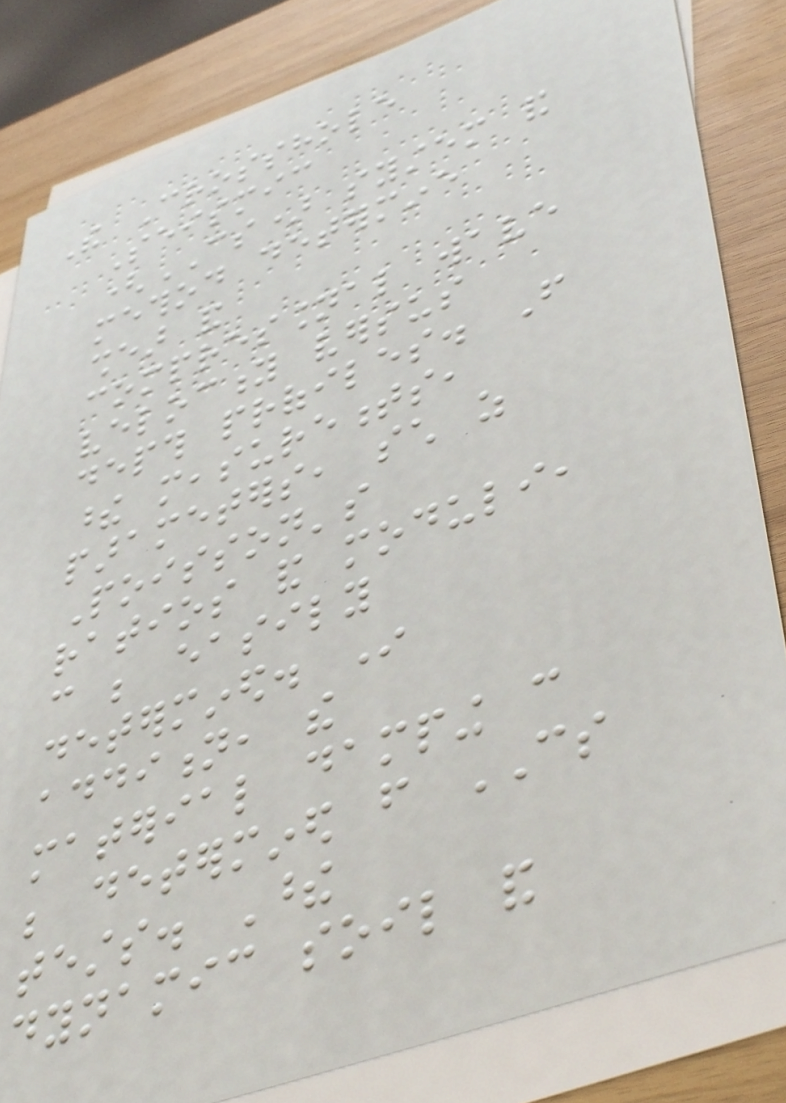The Crosshole
Seismic
(CS) system and
method determine
shear and
compressional wave
velocity versus
depth profiles. From
these measurements,
parameters, such as
Poisson's
ratios and moduli,
can be easily
determined. In
addition, the
material damping can
be determined from CS
tests. These
dynamic soil and
